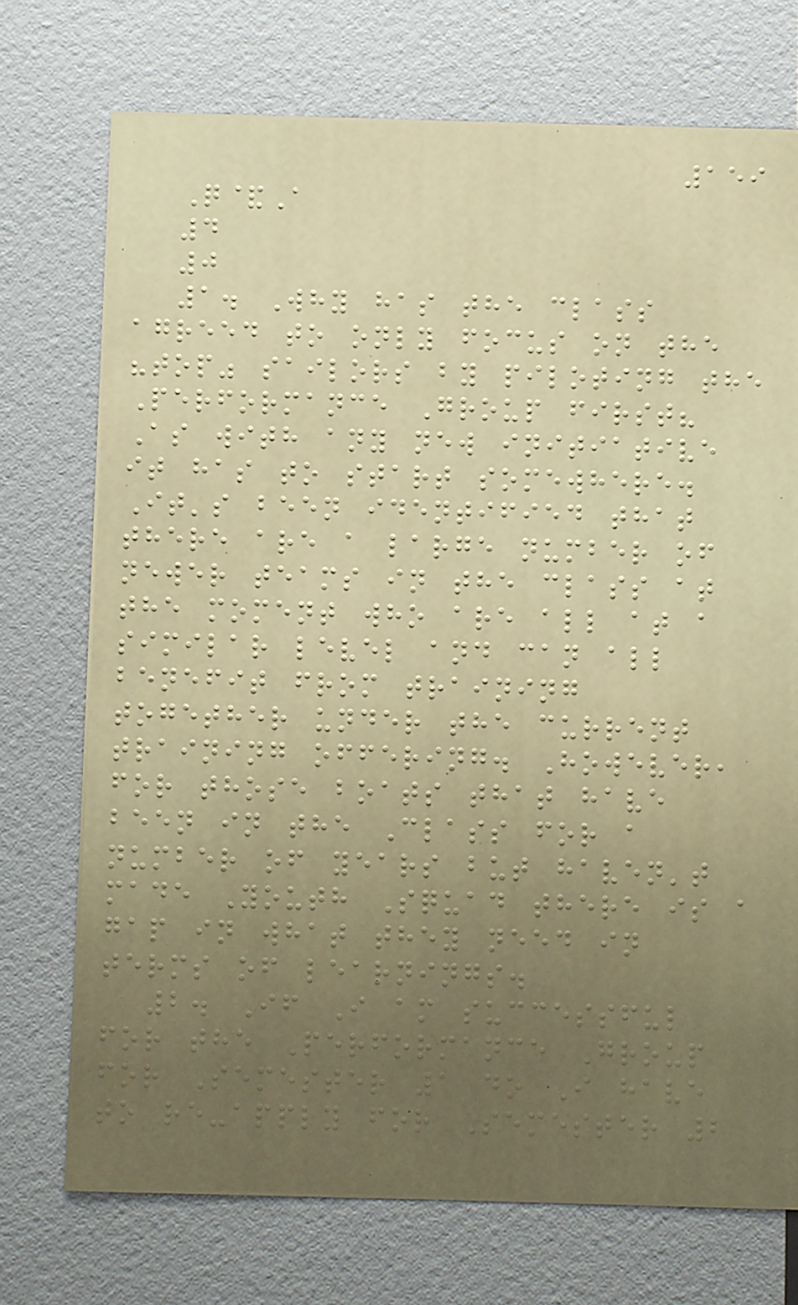159
Q&A
4
0
1. Why has the class
agreed to only focus on the
"top" sailors by piloting the
Performance Group first?
As with any new initiative
it has to start somewhere.
It's been identified that
there are a large number of
newer teams in the class at
the moment who are all at a
similar level and can all
benefit from training
together under the current
training offering. However,
for those boats that have
been in the Class for a
number of years but haven't
made Youth Squad there is a
gap in what they need in
terms of learnings.
2. If I am successful
for the Performance Group
for Semester 1 do I have
to re-apply for Semester 2
